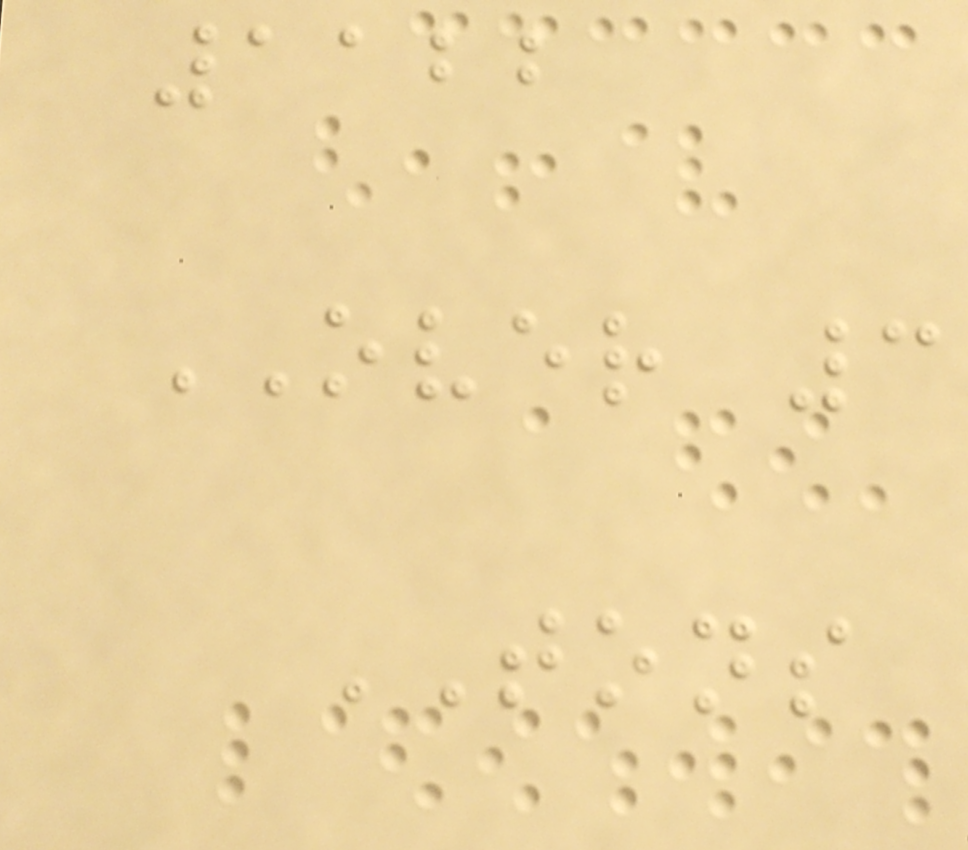1122
OVER 3
TONS
